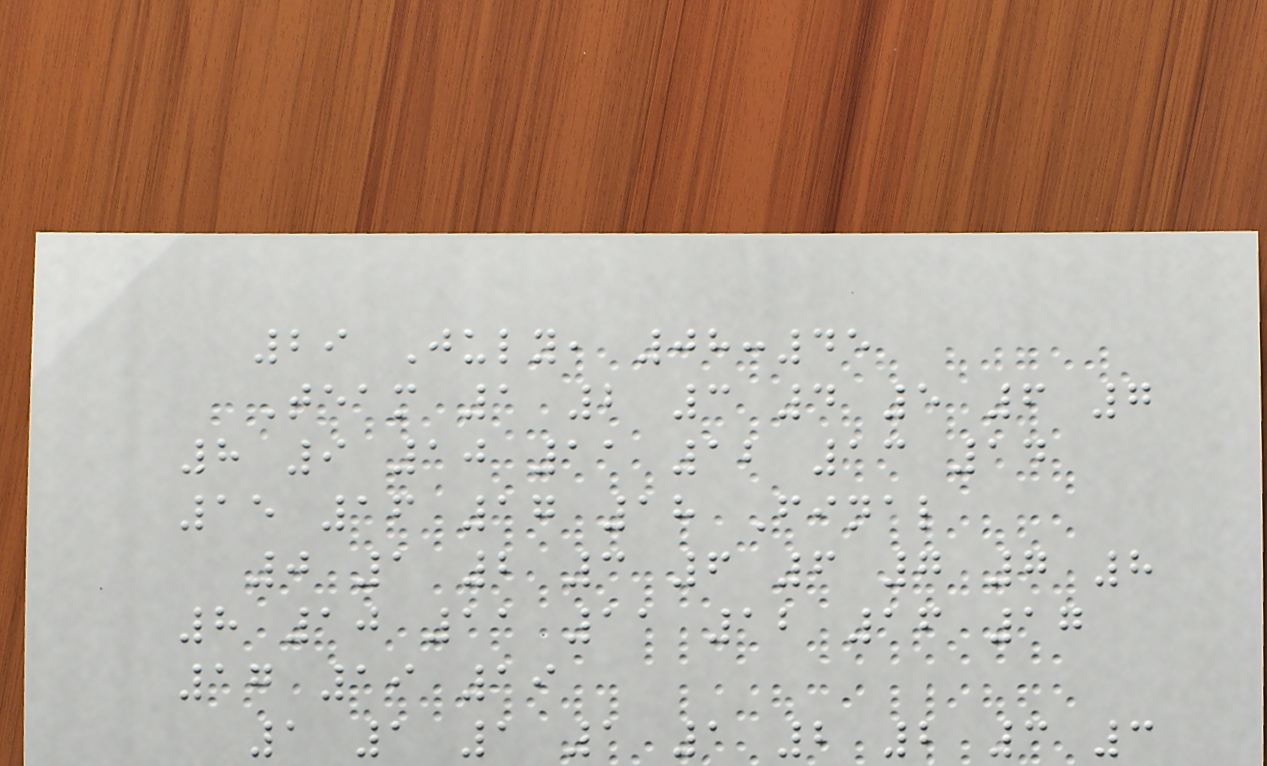29 July, 08:45
Team 1 2 3 4 5 6 7
8 9 10 11 12 13 14
15 16 17 18 Final
0 1 2 3 6 6 7 7 8
8 10 11 11 12 16 17
17 19 19
1 1 1 1 1 2 2 3 3
